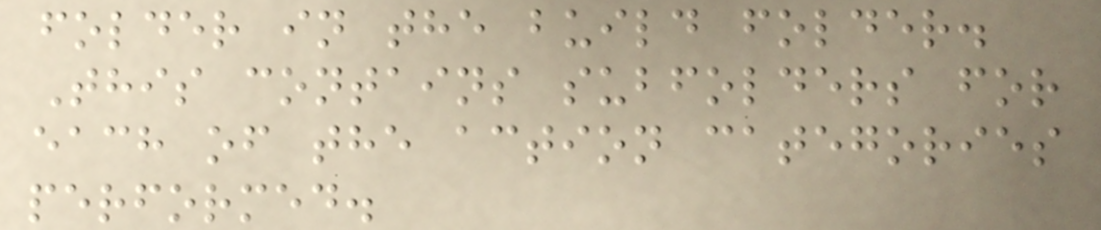folder in the build folder.
This contains subfolders for
each of the action categories
performed.
